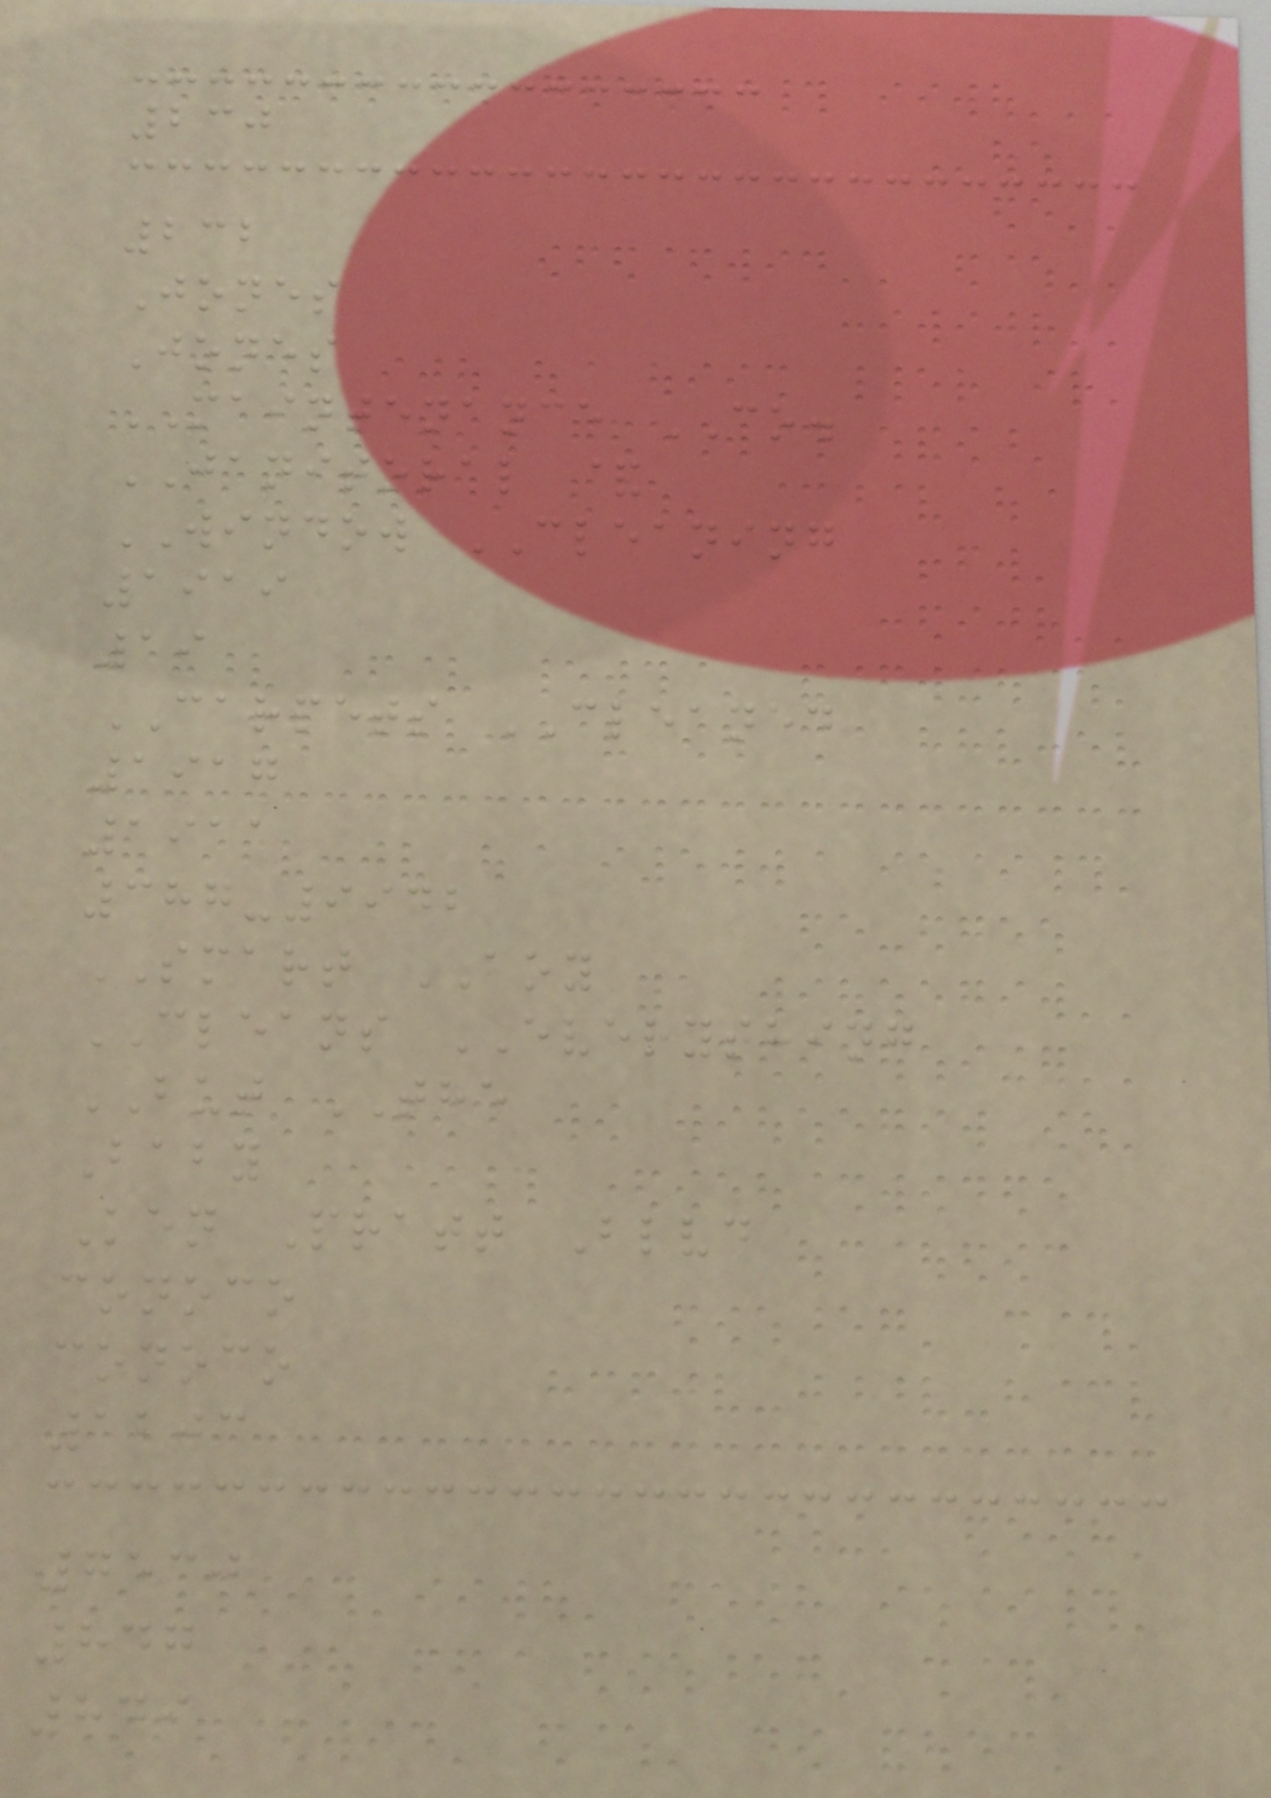230
232
Jones
Jones
MAINTENANCE CO.
JANITORAL &
WINDOW CLEANING
1919
19
CARPETS CLEANED
1917
1911
387-9942
SMART BOY
CLEANS EVERYTHING
BUT THE
Baby
Ken Pratt Blvd
conoco
conoco
1203
7530
847
849
